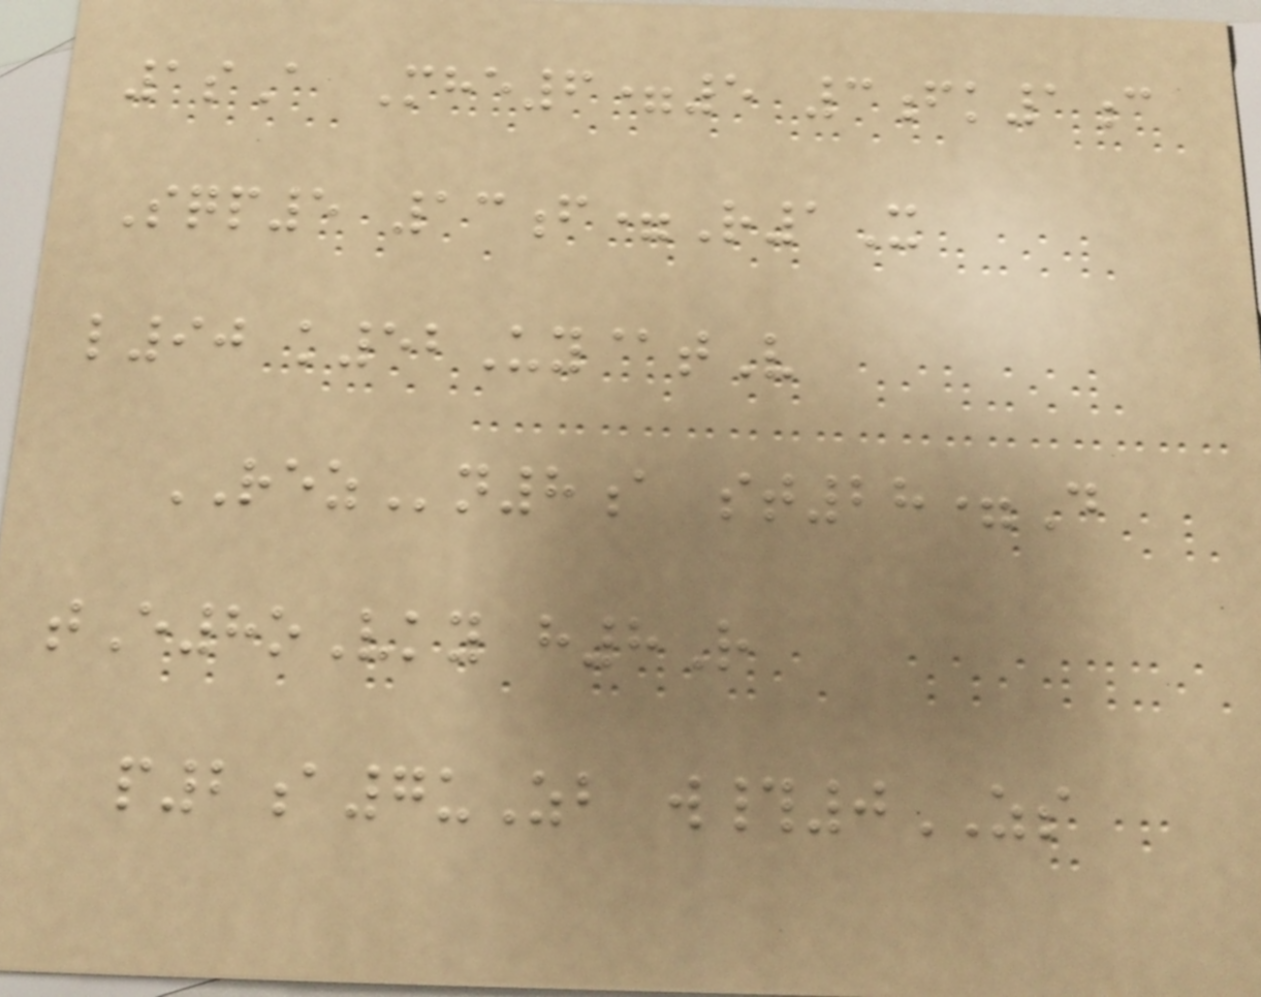1sA Mhe6=5 3fk1c
Sqp5 13f=R1X
l90 k52Uy@tV
REZn8a st28=D
tE8oVky h8R
p2a7uZb w#0ZS
